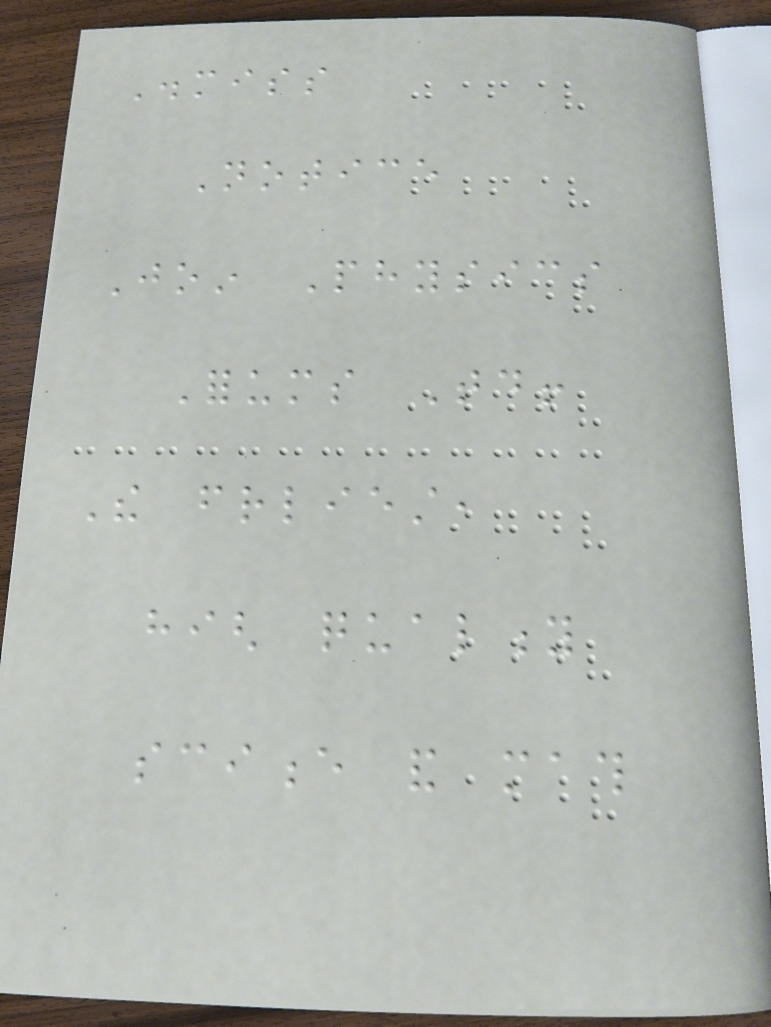Dismiss
Notice
Join Physics
Forums Today!
The friendliest,
high quality
science and math
